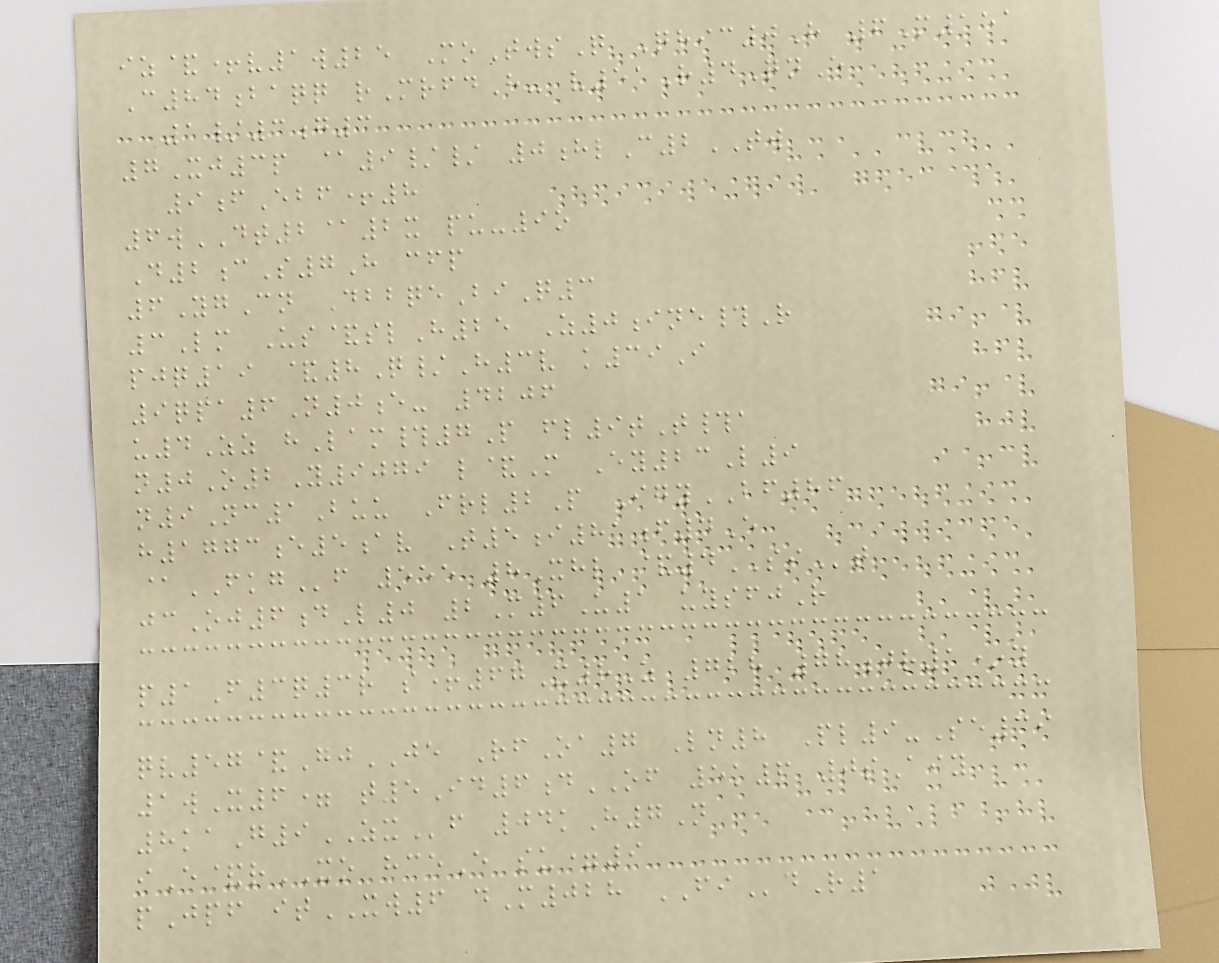iz&+v1w25 MoTwsQ Qhic0H 6M151
C84baqq rMrfdH- v51R4QnE
1/3g3
7Xj3p @9// 0hlC2TW
9fEbf+8
6wDT2@2x pu-9o
D2cS7H cfp
6YgCn DbbqeBiQ3
3Lm Us&slH25 Z0ine#R
pjq19 &8Q/H3v k39I
9qpa6N0e- 4206
u4Zz hLam#7P fl9tT#a
n0O2Y9079 l&M Ey23L9
n9Nc1Buu Frl2P IgyBF86
h1773e5av T5i81f4E
@FKGf 555 8Xhl &4SIt
jcOj6dL0 2M6U1 uysfjR
p1F3q3r s+67X8Z 728 78jr1*y
qv57&GjJE RfOa7 Ln8 Pl9-Se39
1wX6= t5Id6dOF 5k6 0sAiy
8kaG9ZXf 04kH7N
iE&rXO hceE su=9
pJpf itXW6 dM028 FIdR1
